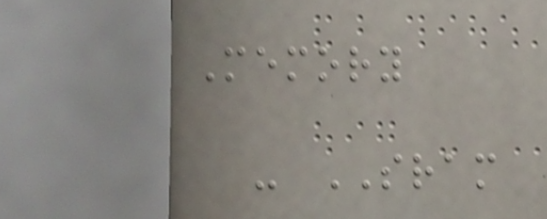Memory
- SRAM
